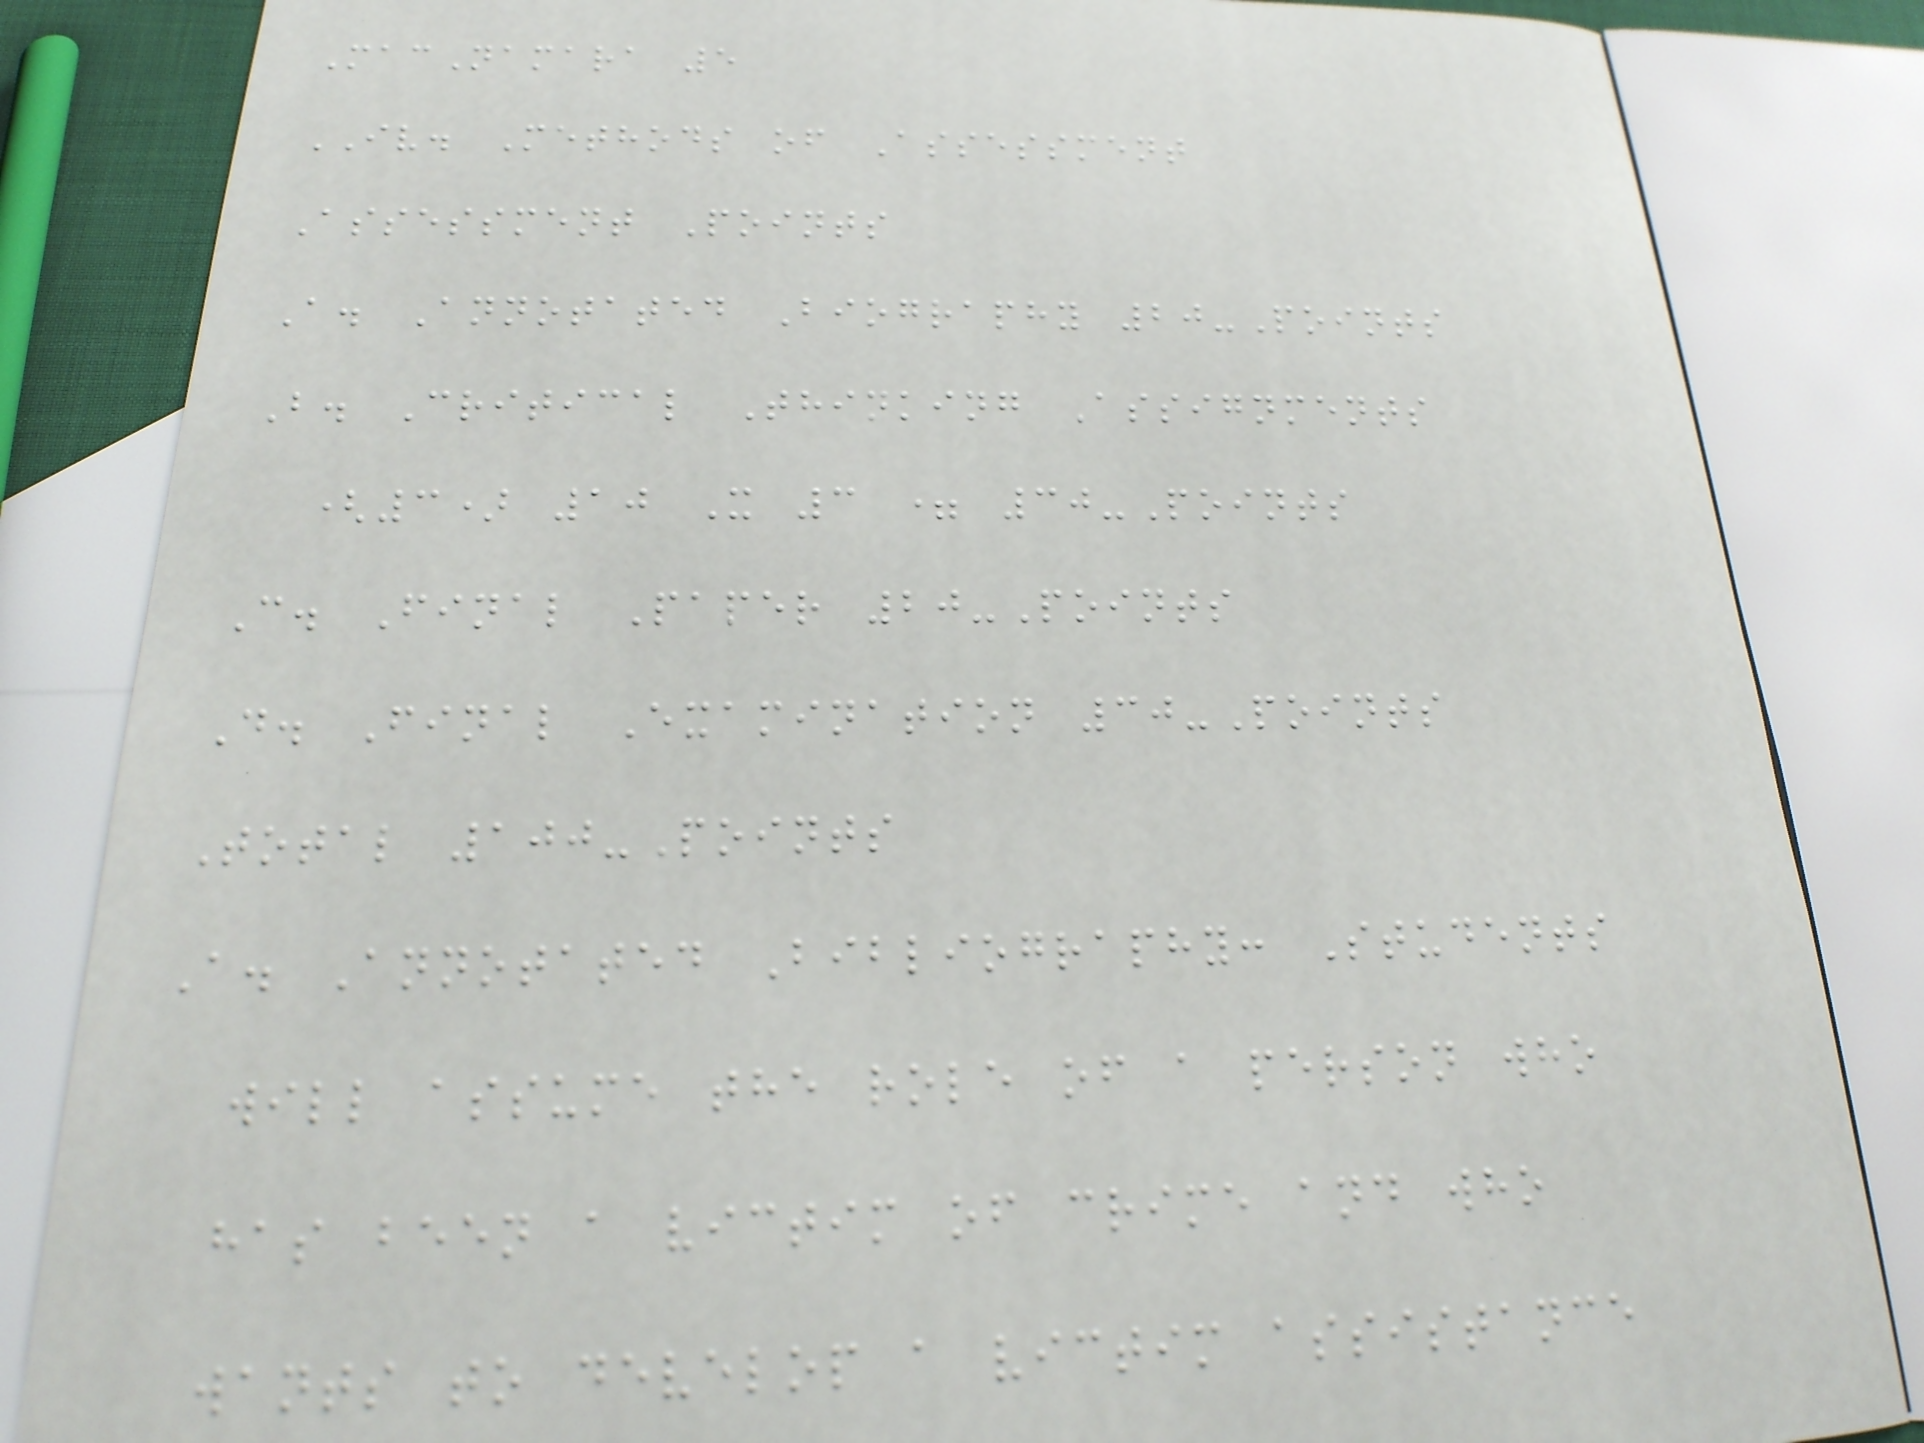MacNamara 5
IV. Methods of Assessment
Assessment Points
A. Annotated Biography 20-Points
B. Critical Thinking Assignments
(3) 10 X 3 = 30-Points
C. Final Paper 20-Points
D. Final Examination 30-Points
Total 100-Points
A. Annotated Bibliography: Students
will assume the role of a person who
has been a victim of crime and who
wants to develop a victim assistance
